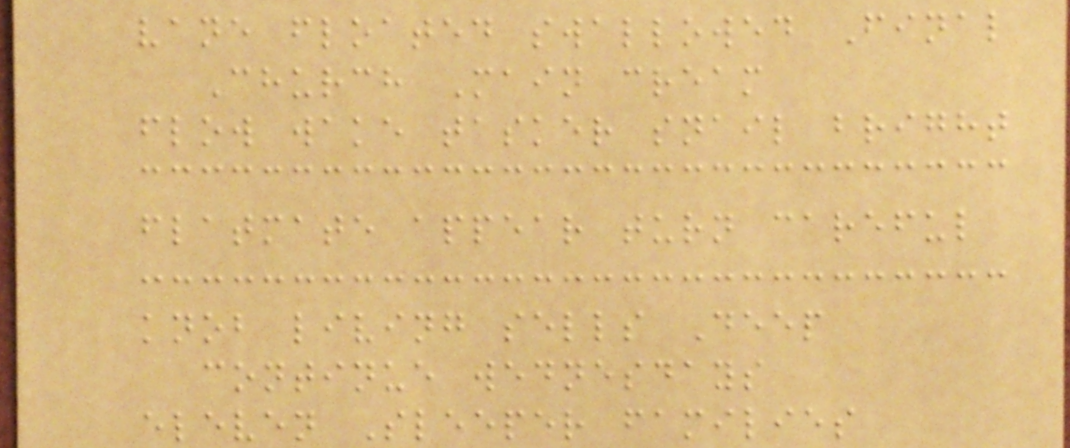vane floated swallowed Final
Church Main cream
flow wake tasker snail bright
flatmate appear turn careful
knob living sells Deep
continue wednesdays
eleven Sleeper families
